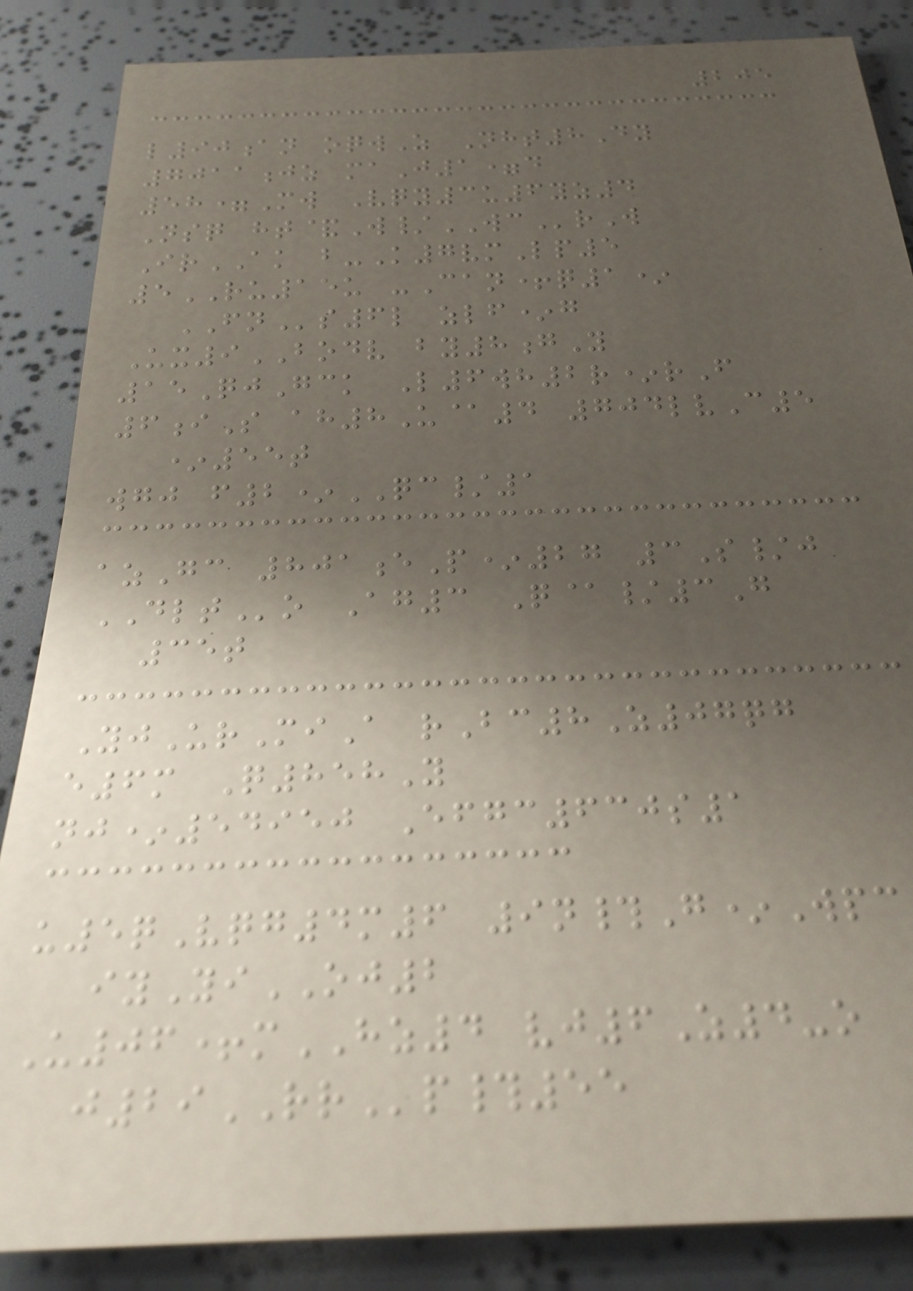205
l90an oqwZ Nht8Dy
7011jz maJ1=d
58=Mw Vqy3u6yz4
Nsq ht&W/WCrW
IrAK b-K7vmLp5
5RU15u -Can+q1*
FNs6l zlf*g
Ux9BODV by8gY
15QjGck L6wh2r*rF
6iS ah8U@4 704lvC5
*55t
wgj f2*QC/1
azGc 801eP*27 3S/j
DLTo Ag3 Q@/3G
35t
YjUrMiA rBc8Z07qg
e6m Q858Y
nj*54950 Efgc630s1
u5qVqg4m6 9n#G*Wpc
iyYiOJ2
U06+mHZ4 vj6Z4-o
j29RRp#55
